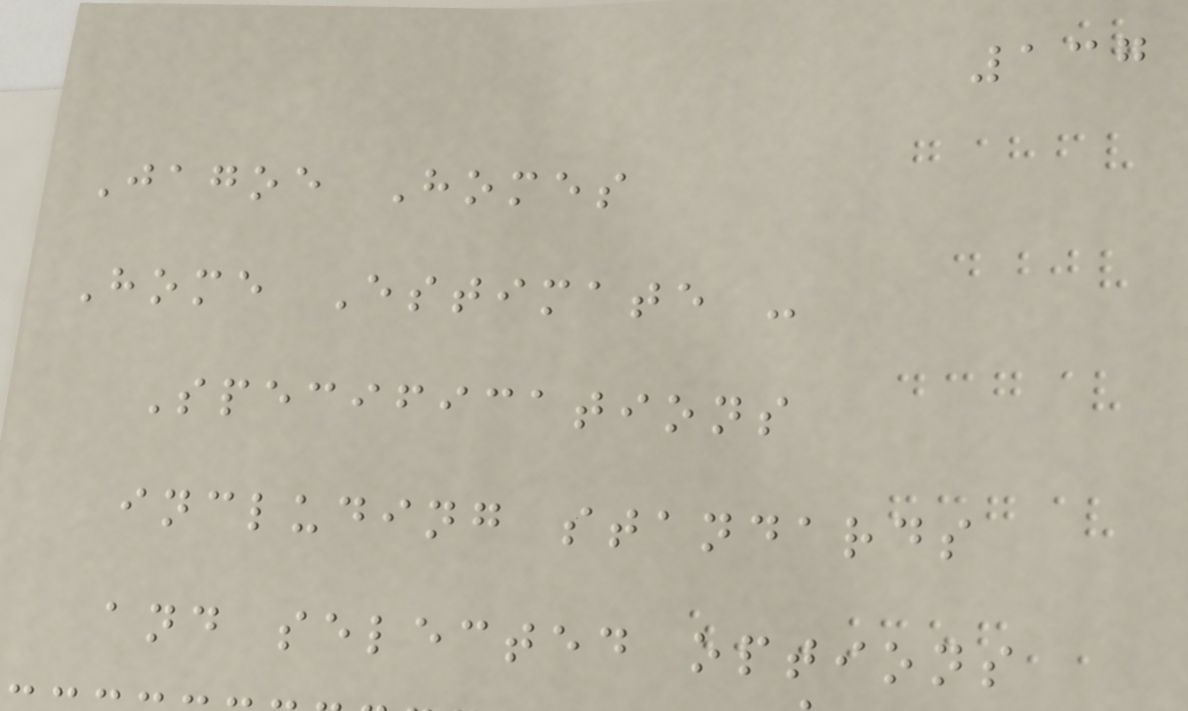137
Jagoe Homes
Home Estimate -
Specifications
including standards
and selected options
